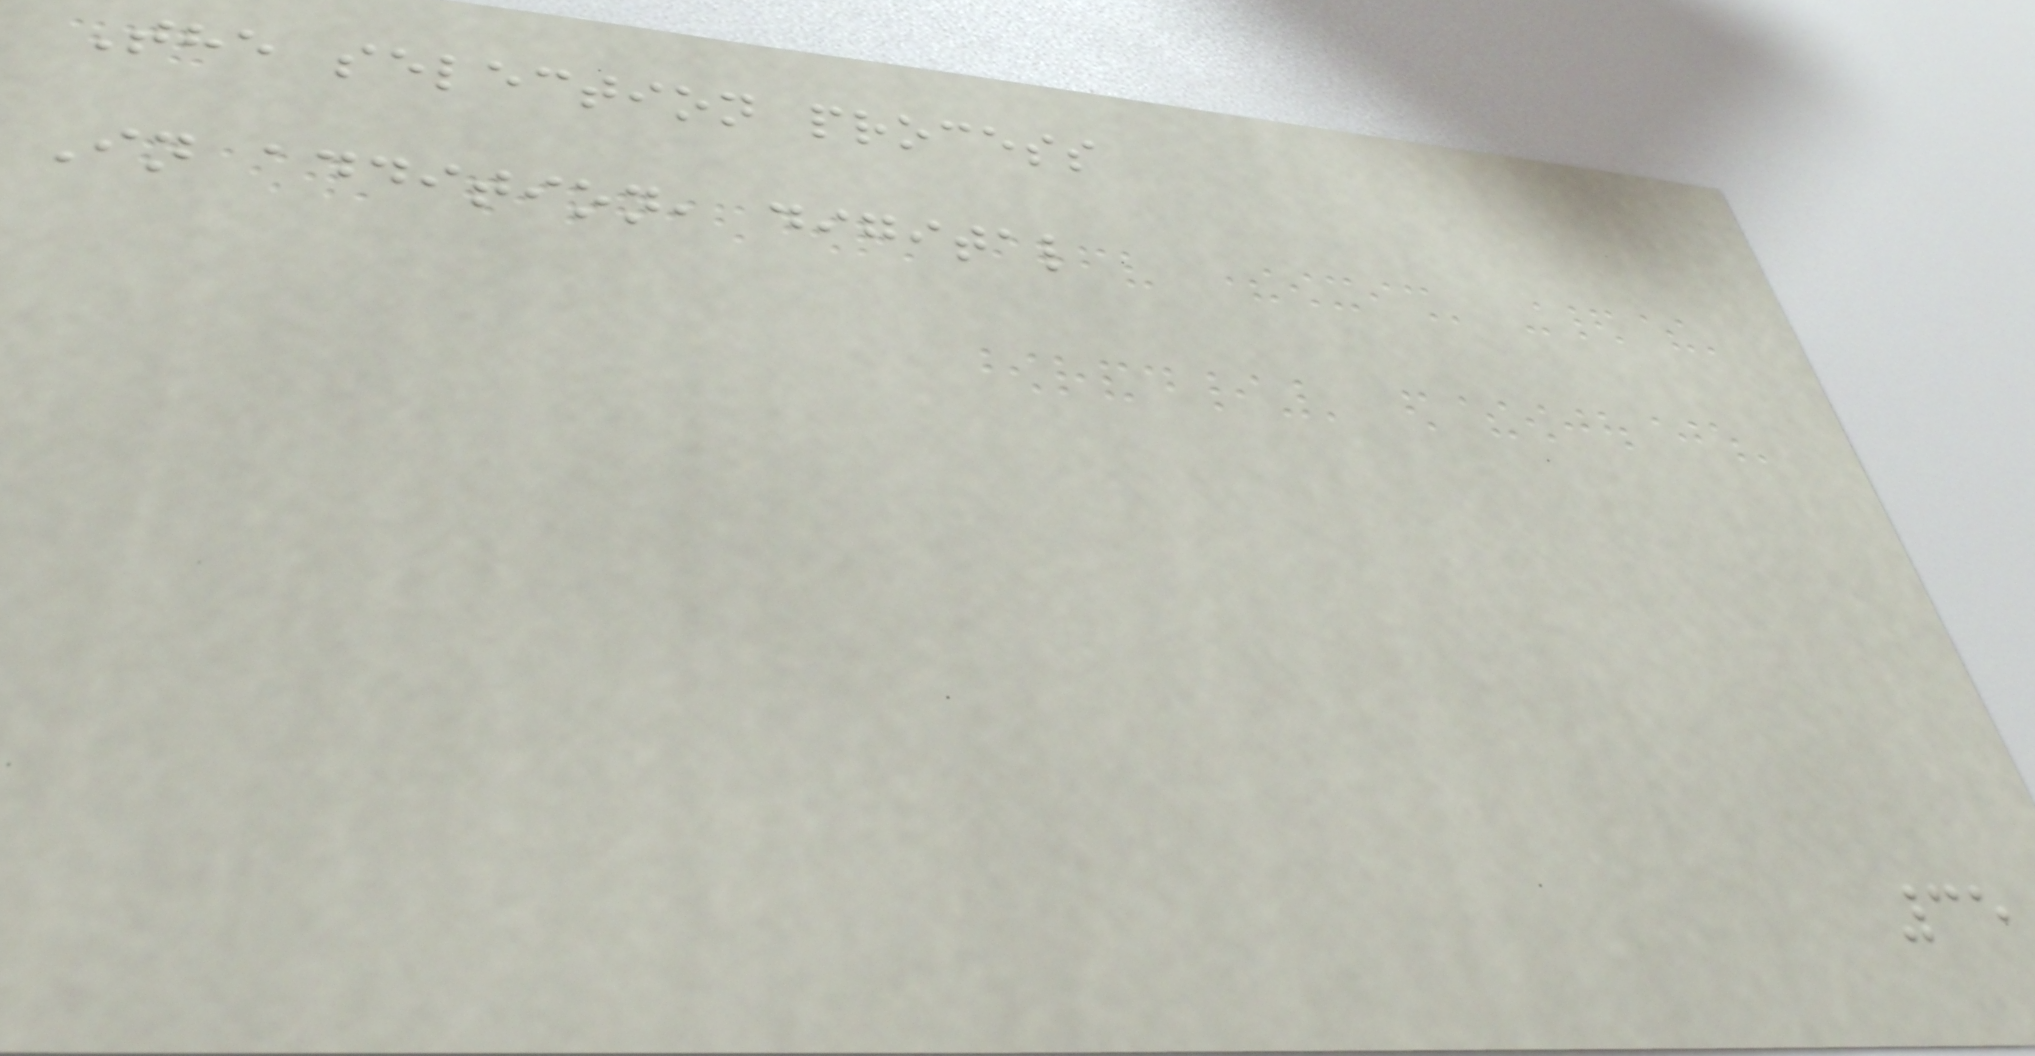The selection process
In addition, digital
35
